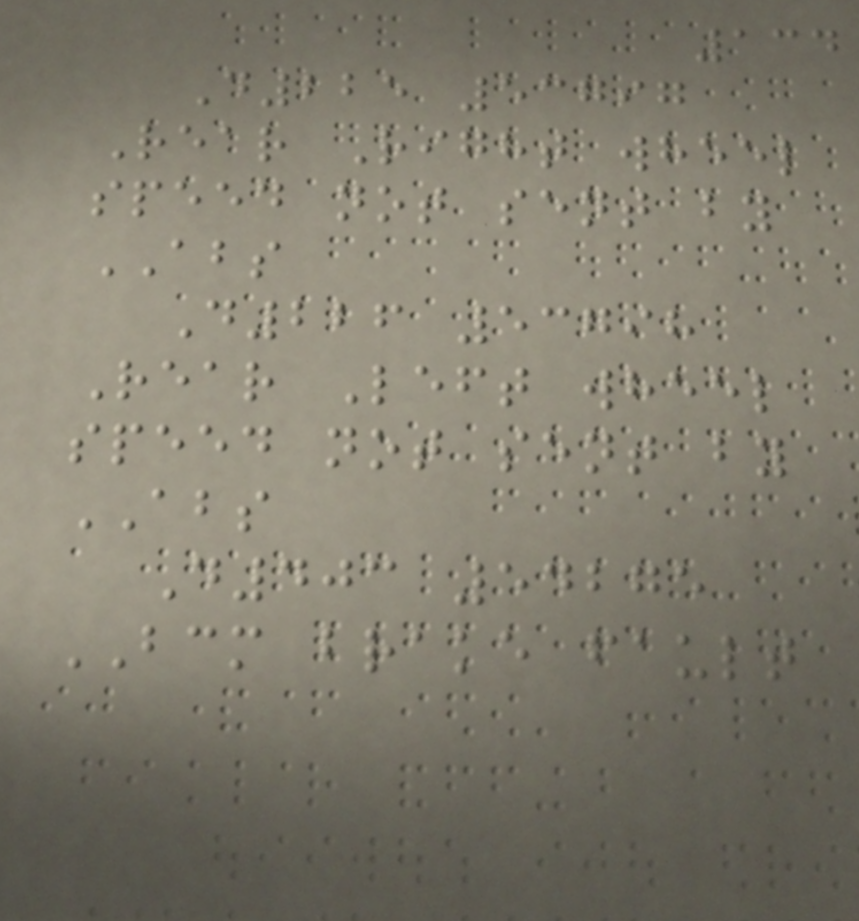134
D225 53797
Rear Right wheel
speed not sent by
ABS
D226 53798
Rear Left wheel
speed not sent by
ABS
D403 54275
BCM brake fault
